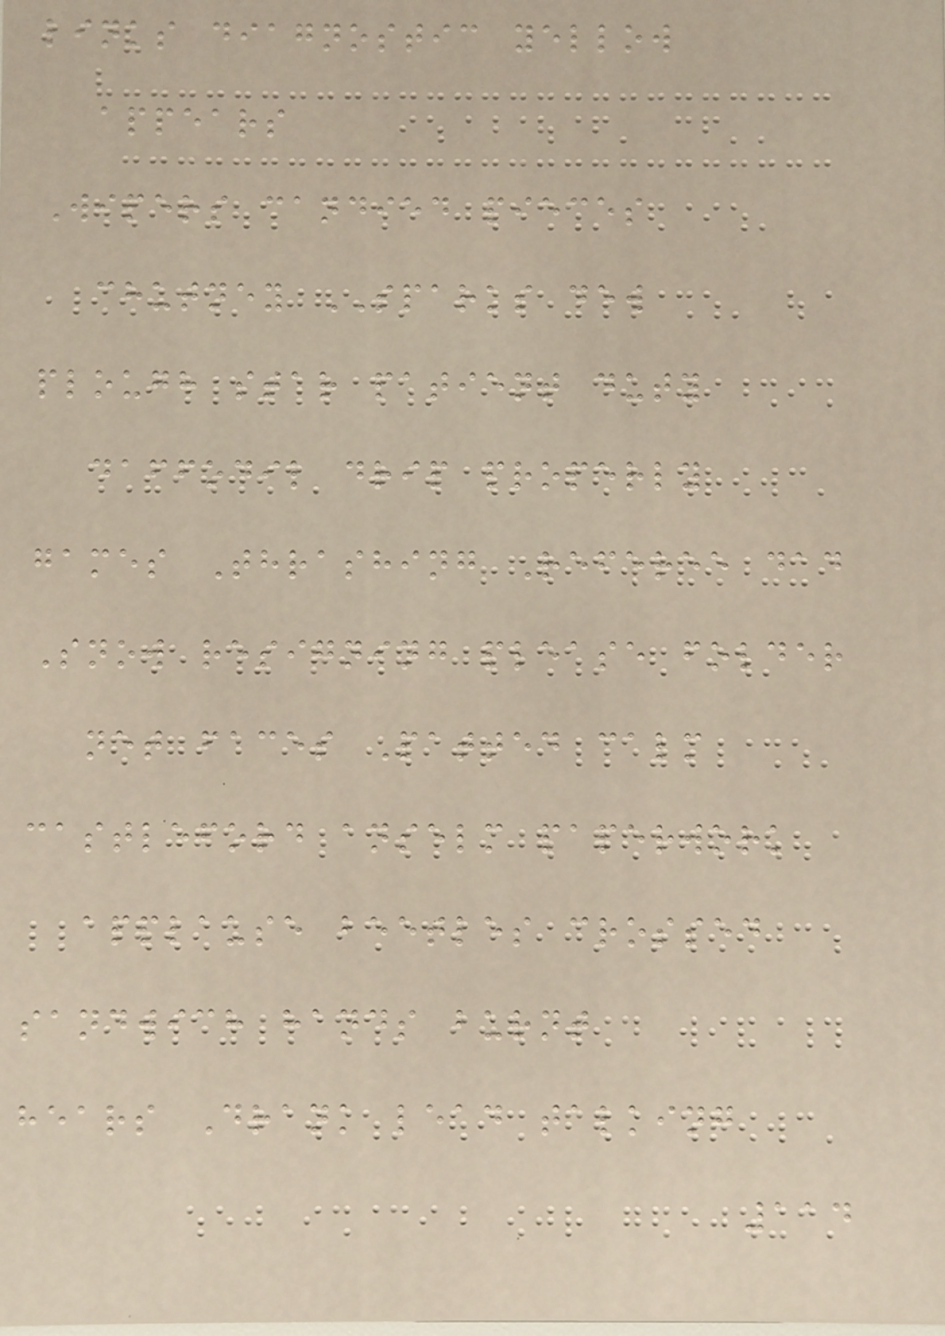links diagnostic yellow
appears
Wipers candied pieces
chutney SPARKS dew
plough star patient duty
daffodil drip properly
games Thrashing Referee dad
Snow resigning please folder
net faces Patted calm
castleford anselm paperwork
applause beetles crossed
sandwich hands burnt
hears Drank lead talking
114
